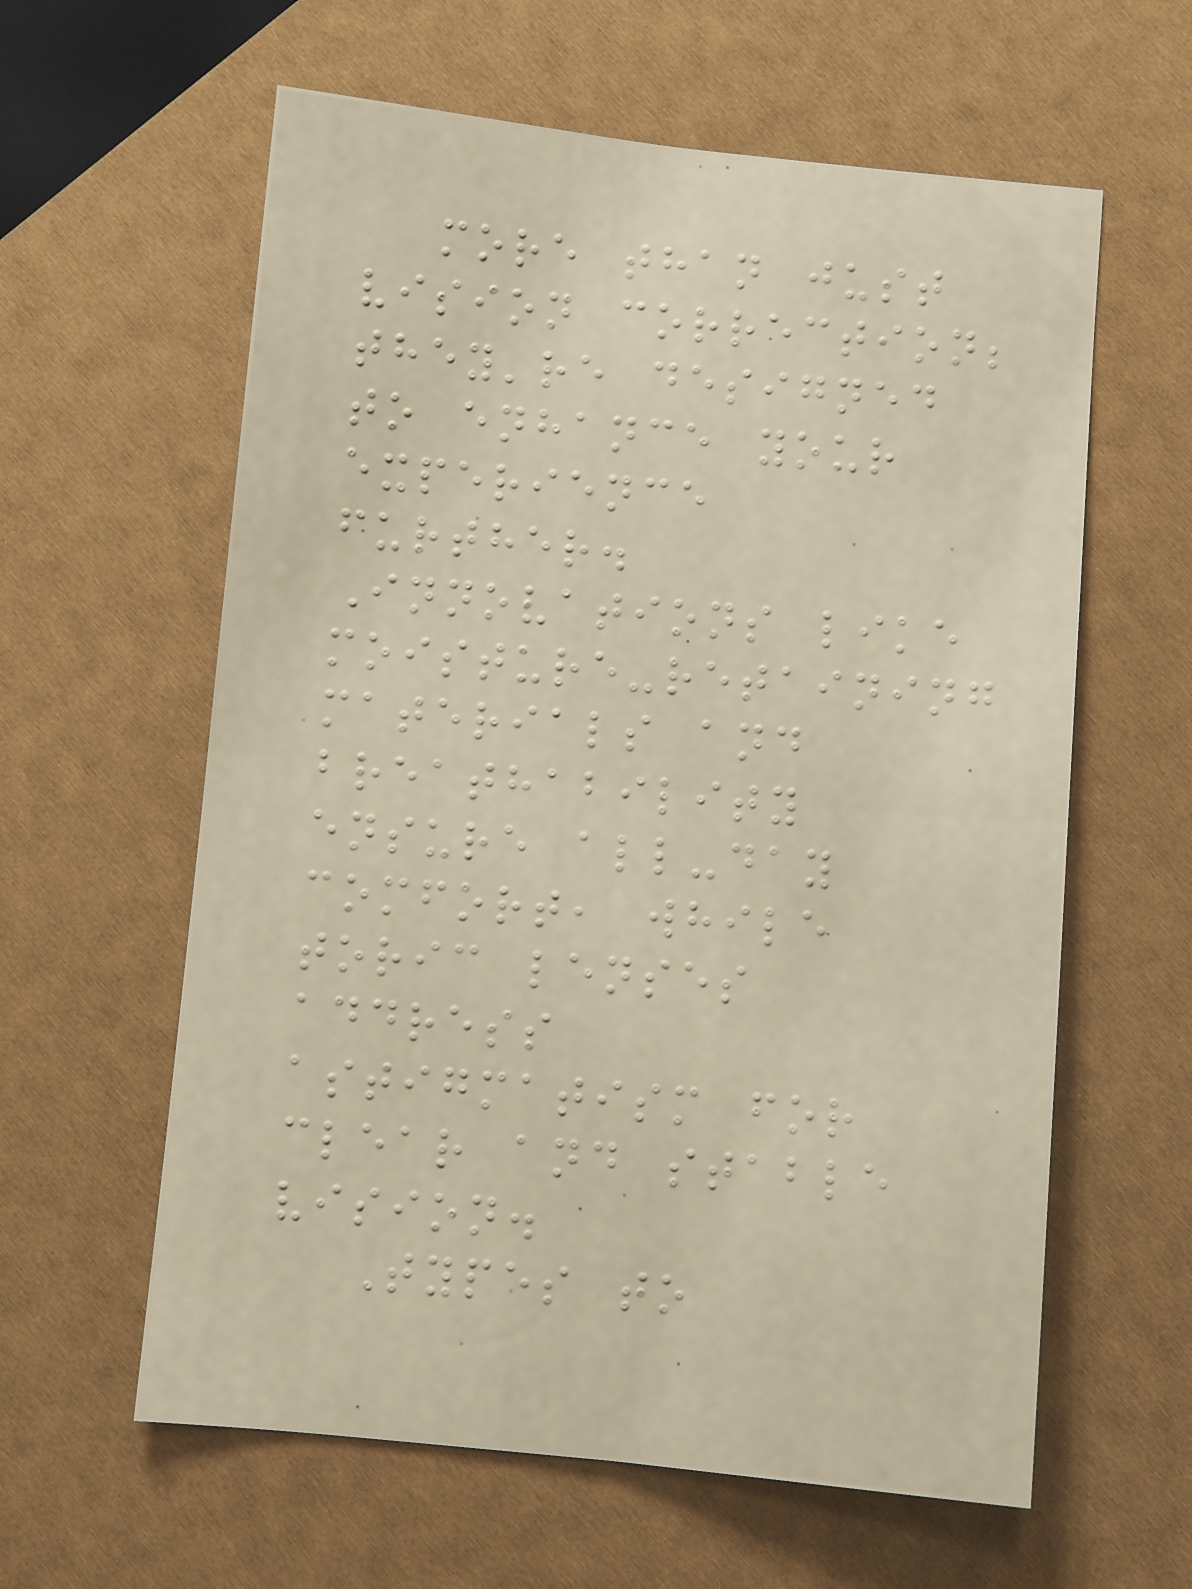more than just
vision correction;
they're designed
to enhance your
experience
further.
Innovations like
moisture-retaining
materials and
breathability
ensure all-day
comfort, while
toric lenses
address
astigmatism for
clear and stable
vision.
Types to
